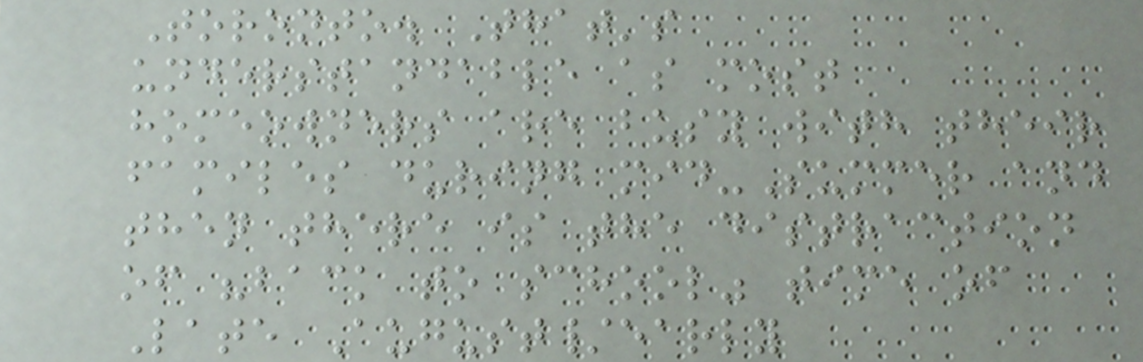Toronto. That's
understandable as most
homeowners are busy with their
familes during mid-Summer and
then there is the distraction
of "back to school" time of
Late August/early
